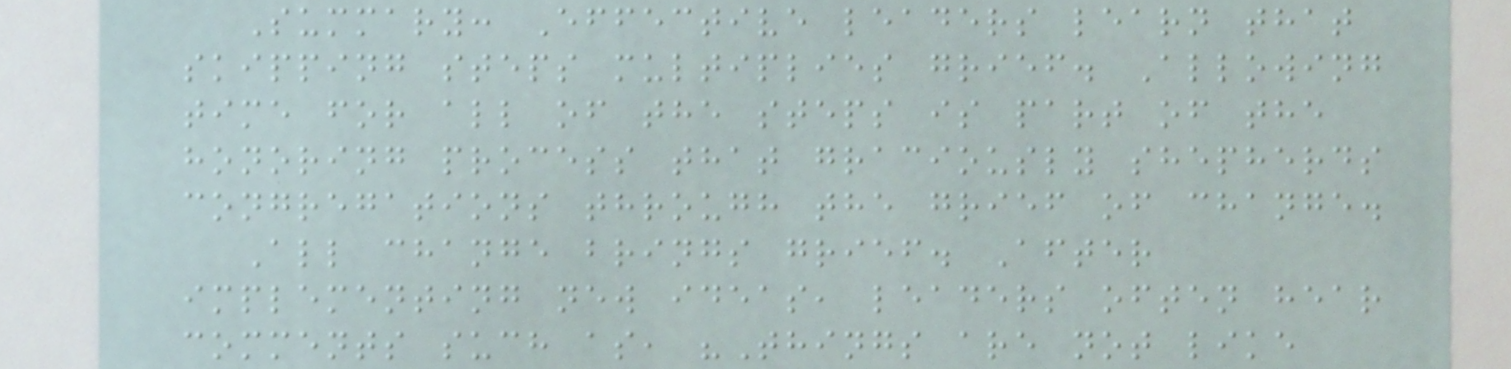Summary: Effective leaders learn that
skipping steps multiplies grief. Allowing
time for all of the steps is part of the
honoring process that graciously shepherds
congregations through the grief of change.
All change brings grief. After
implementing new ideas, leaders often hear
comments such as, "Things are not like
